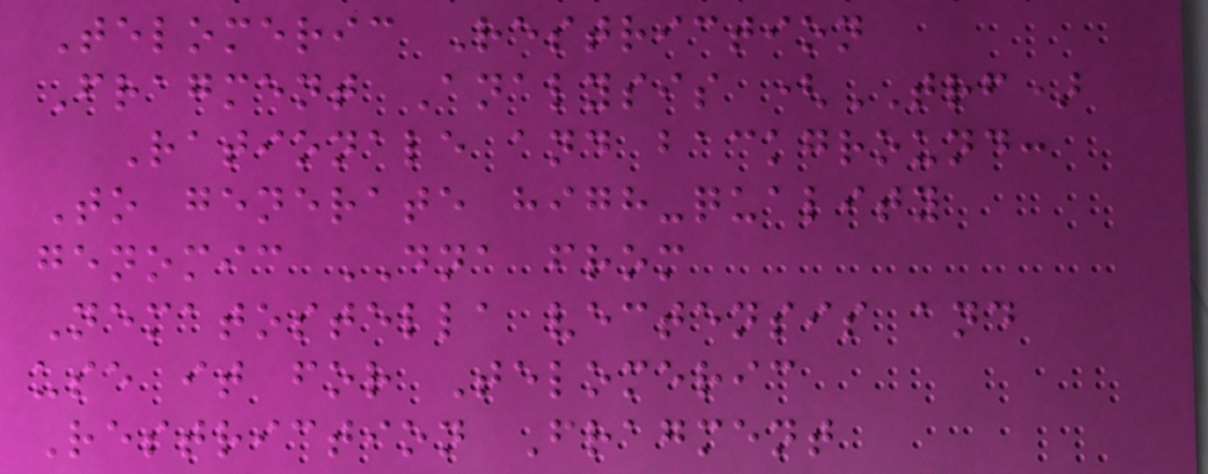Telomeric Restriction
Fragment Analysis (TRF)
Rationale and background:
To generate high-quality
genomic DNA from
Nematostella vectensis and
use it for Telomeric
Restriction Fragment
